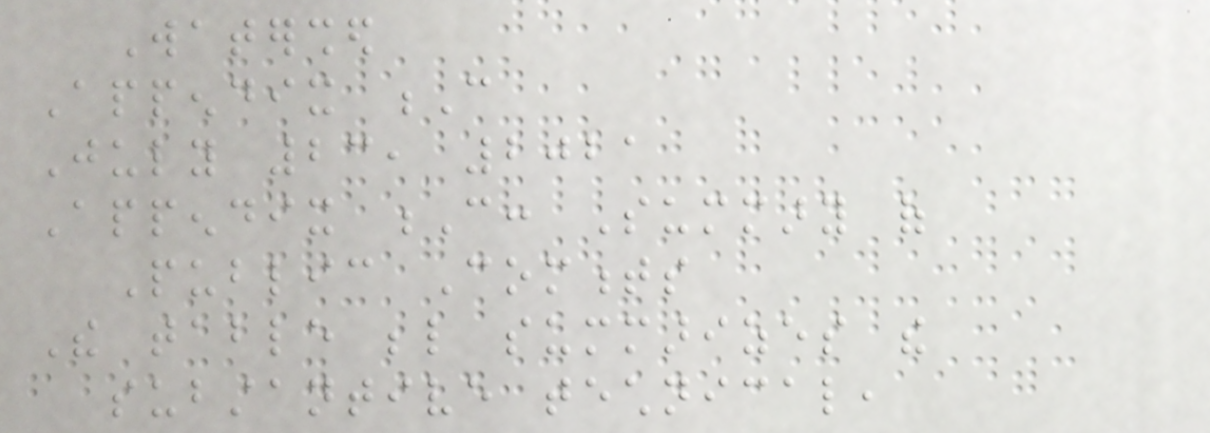Watershed
Appendix C
July 23, 2021
Appendix C: Summary of
Public Comments
The table below summarizes the
substantive technical,
